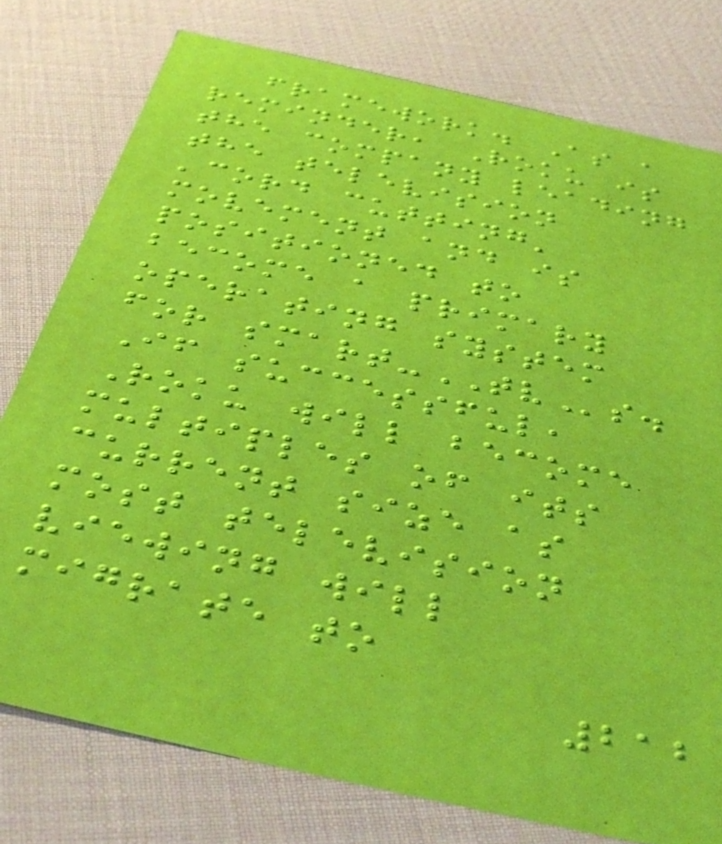framework. As a
reminder, Roku is
the company leading
the television
'cord cutting'
movement and is
positioned to
become a primary
operating system
for smart-TVs.
If successful,
Roku will become
multiples of its
current size as
most television
viewing will
migrate to
212
